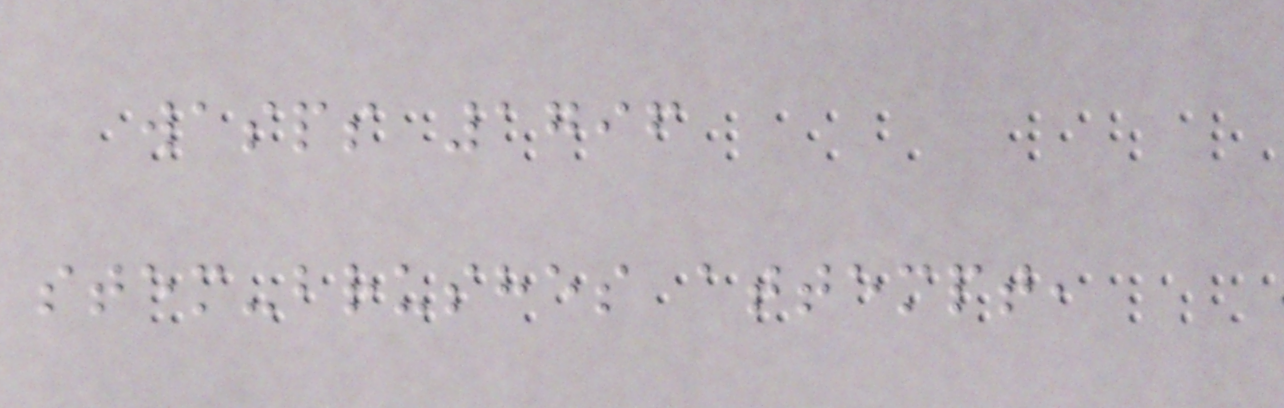wasps 1796
stem-brushes attempt,
